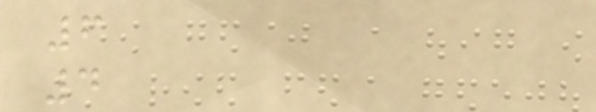6
4
